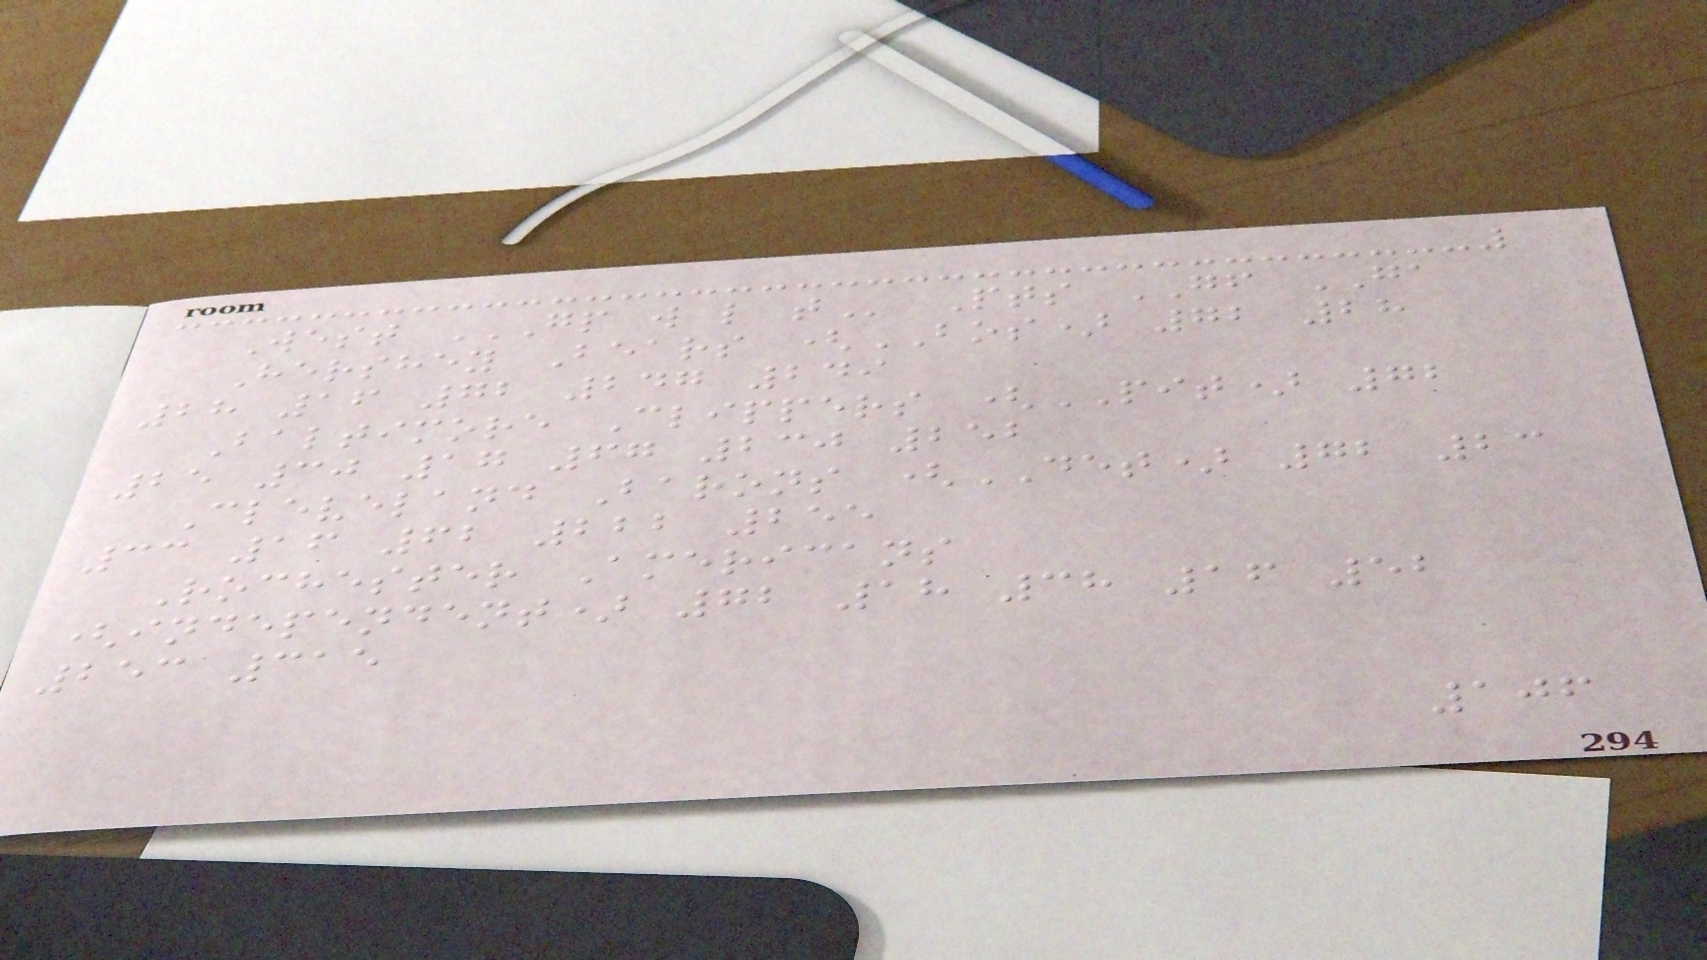West GP W L T Pts GF GA
Hershey Bears (BOS) 72 28
28 16 72 247 249
Baltimore Clippers (PIT) 72
25 30 17 67 230 252
Cleveland Barons (DET) 72 23
33 16 62 222 255
Rochester Americans
(independent) 72 18 38 16 52
253 315
106
